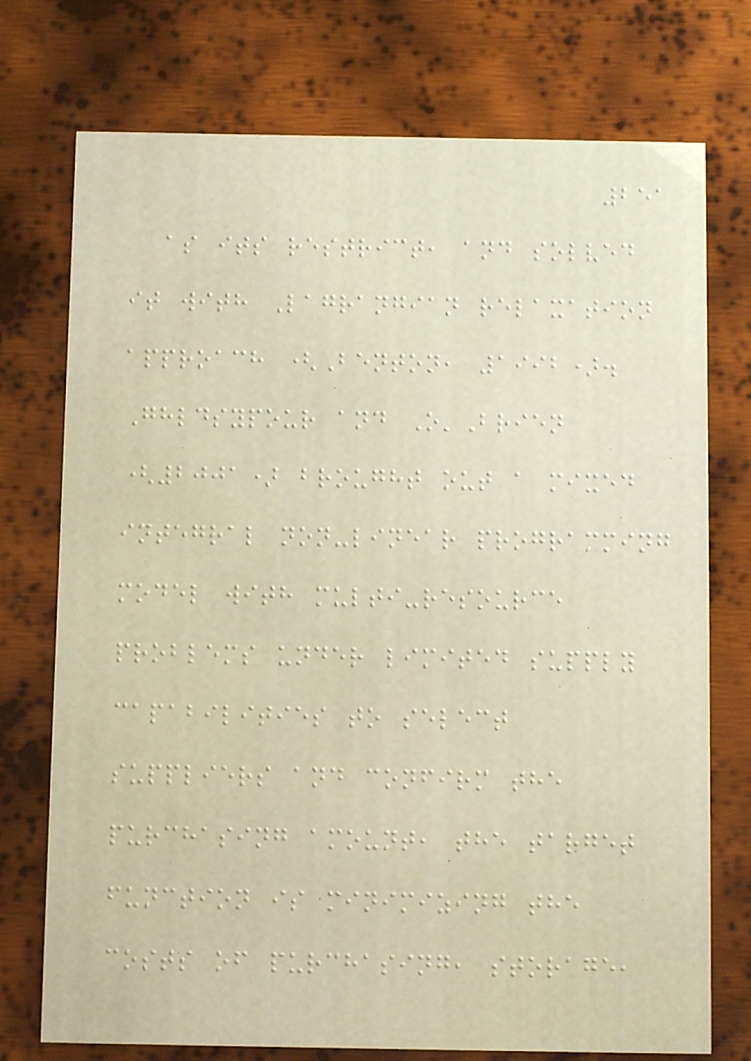251
as its restrict, and solved
it with Lagrangian relaxation
approach (Benton, 1992).
Ghldsypour and O'Brien
(2001) brought out a mixed
integral non-linear programming
model with multi-resource
problems under limited supply
capabilities to select
suppliers and confirm the
purchasing amount, the target
function is minimizing the
costs of purchasing, storage,
